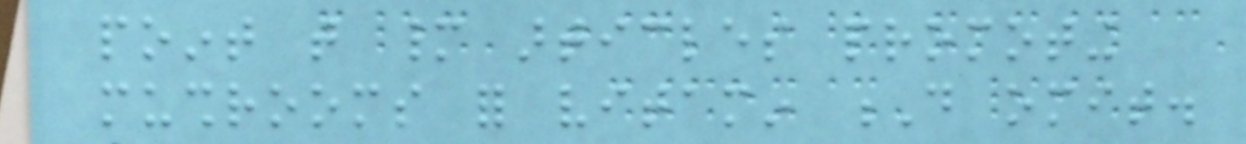point that many articles promoting
mushrooms for vitamin D omit.
